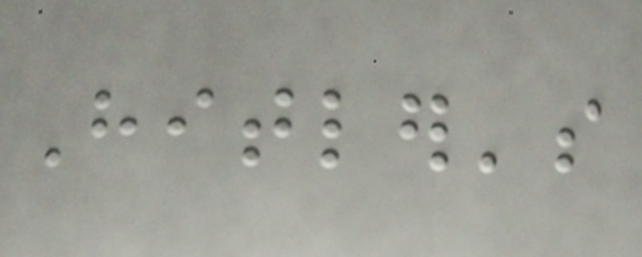Hitler's
